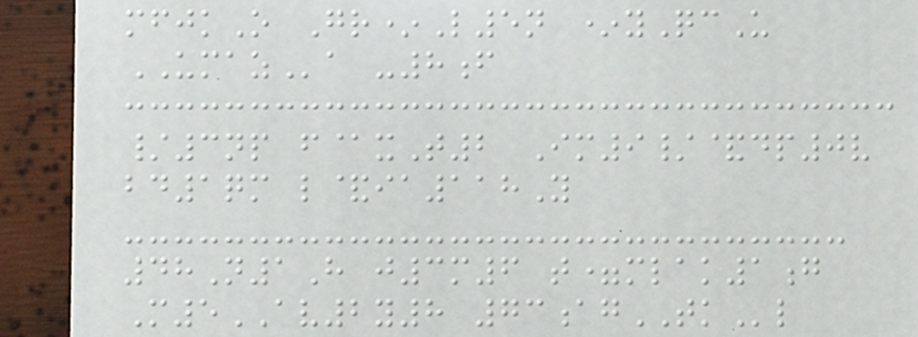mfjkO Gr*L5n *yQcU
UMAZa -8f
/3np f@xT2 Im9/&dp0v
bd1qm l&ia118Y
48N1H j3m6 t=mlak1g
M5AV2y8 73agTKl
